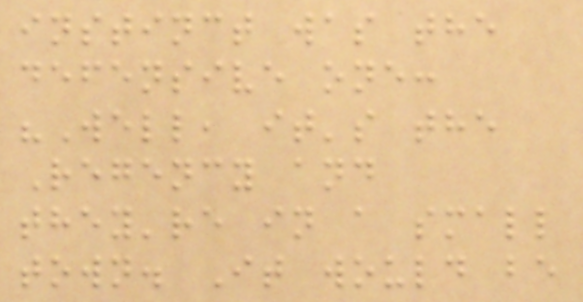instinct was the
defensive one:
"Well, it's the
Regency and
they're in a small
town. It would be
